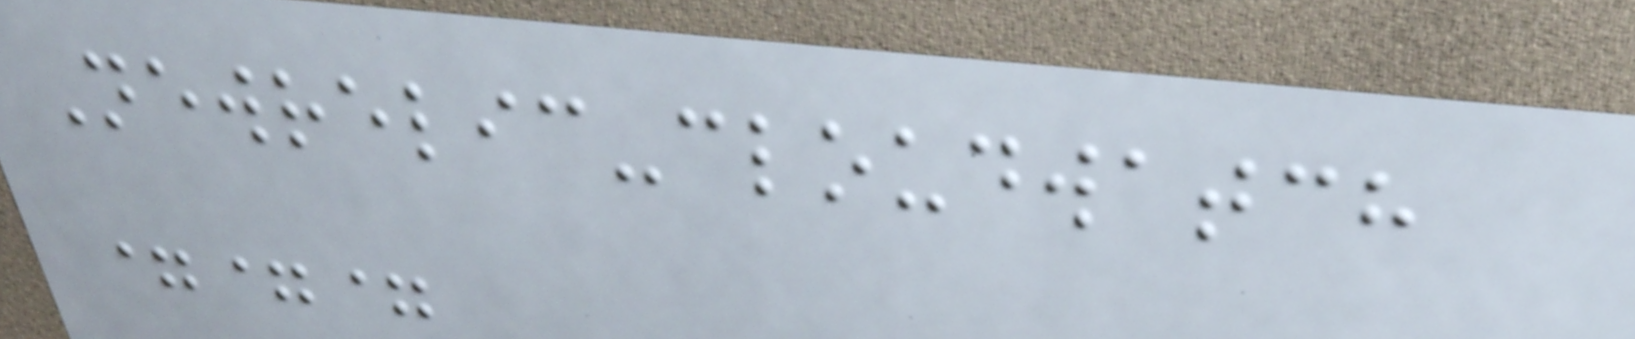Newrelic-cloudwatch
===
